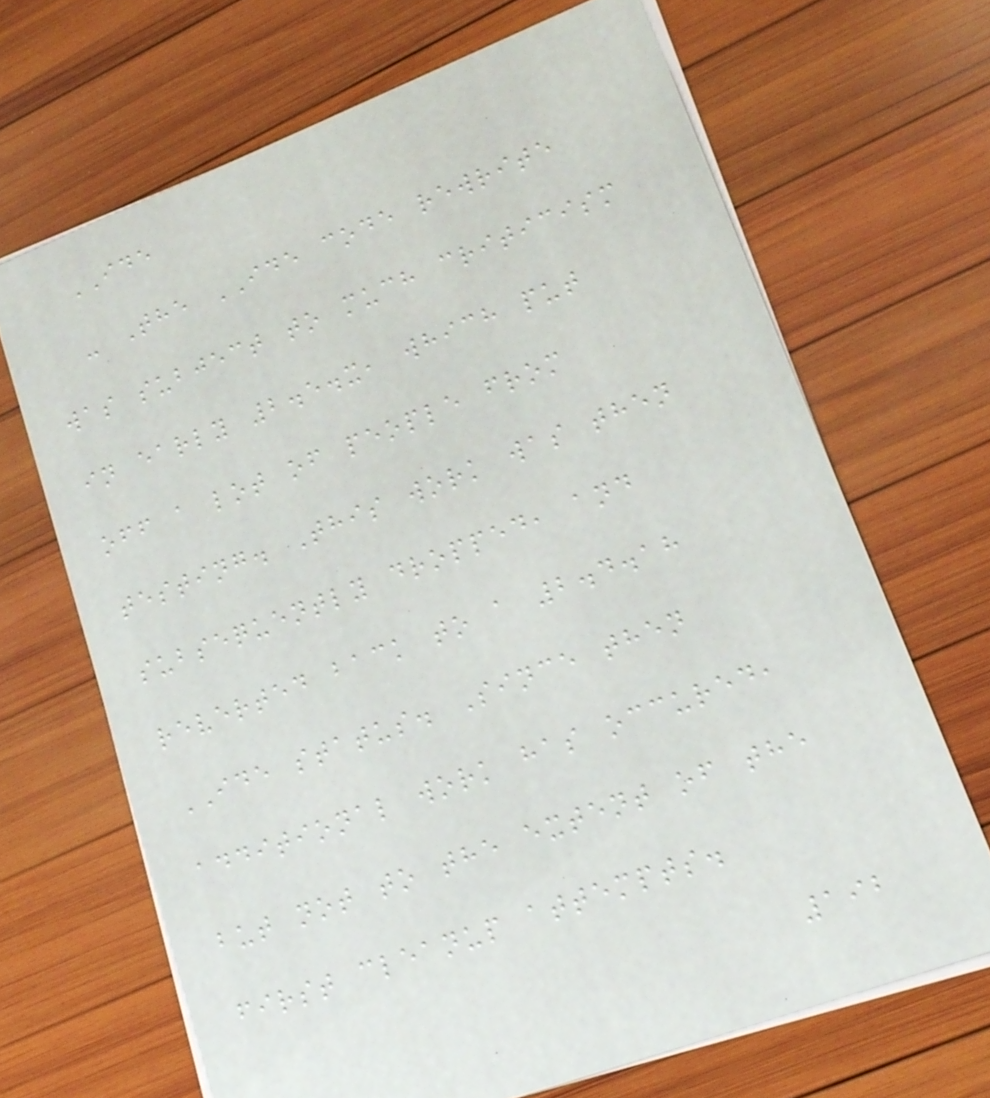IDE
- The IDE code rewrite
was subject to much criticism
in early 2.5.x, which put
off a lot of people from
testing. This work was then
subsequently dropped, and
reverted back to a 2.4.18
IDE status. Since then
additional work has occured,
but not to the extent of the
first cleanup attempts.
192
